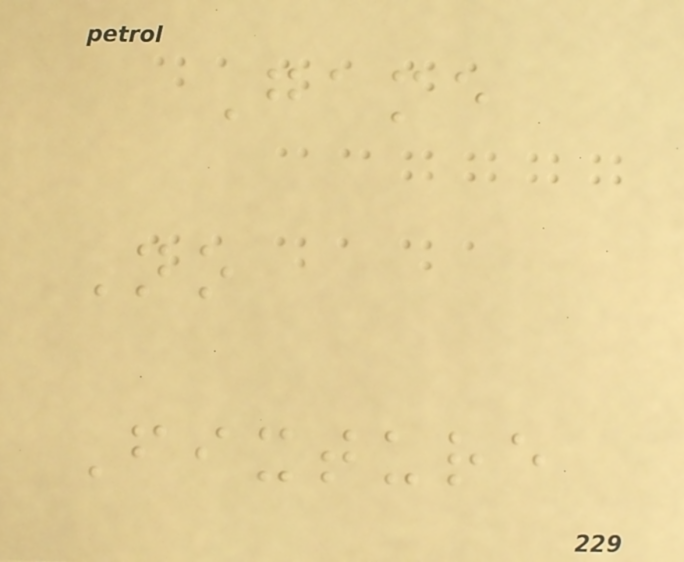Game
No
Fixture
